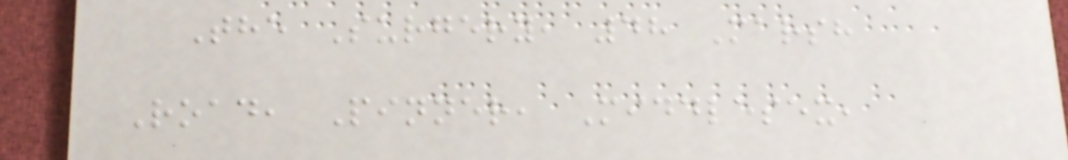The Surgery, 48 Marsh
Road, Pinner, Middlesex,
